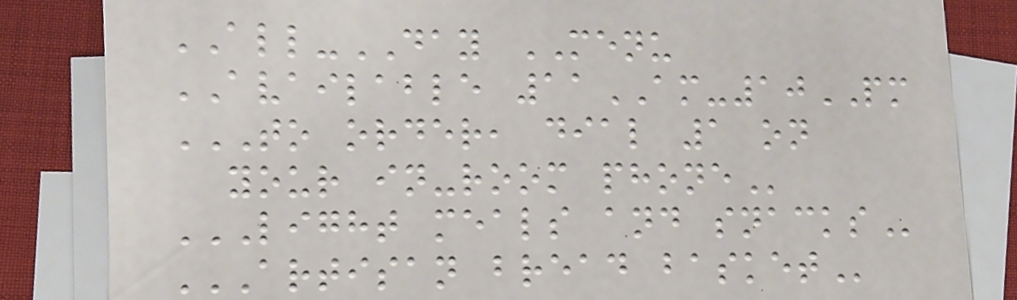ALL-DAY MENU
AVAILABLE 11AM-10PM
TO ORDER, DIAL 1 ON
YOUR IN-ROOM PHONE
LIGHT MEALS AND SNACKS
ARTISAN BREAD BASKET
